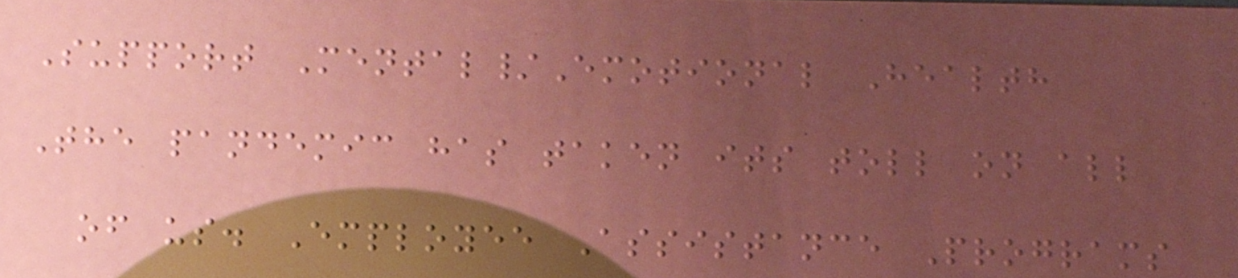Support Mental/Emotional Health
The pandemic has taken its toll on all
of us. Employee Assistance Programs
